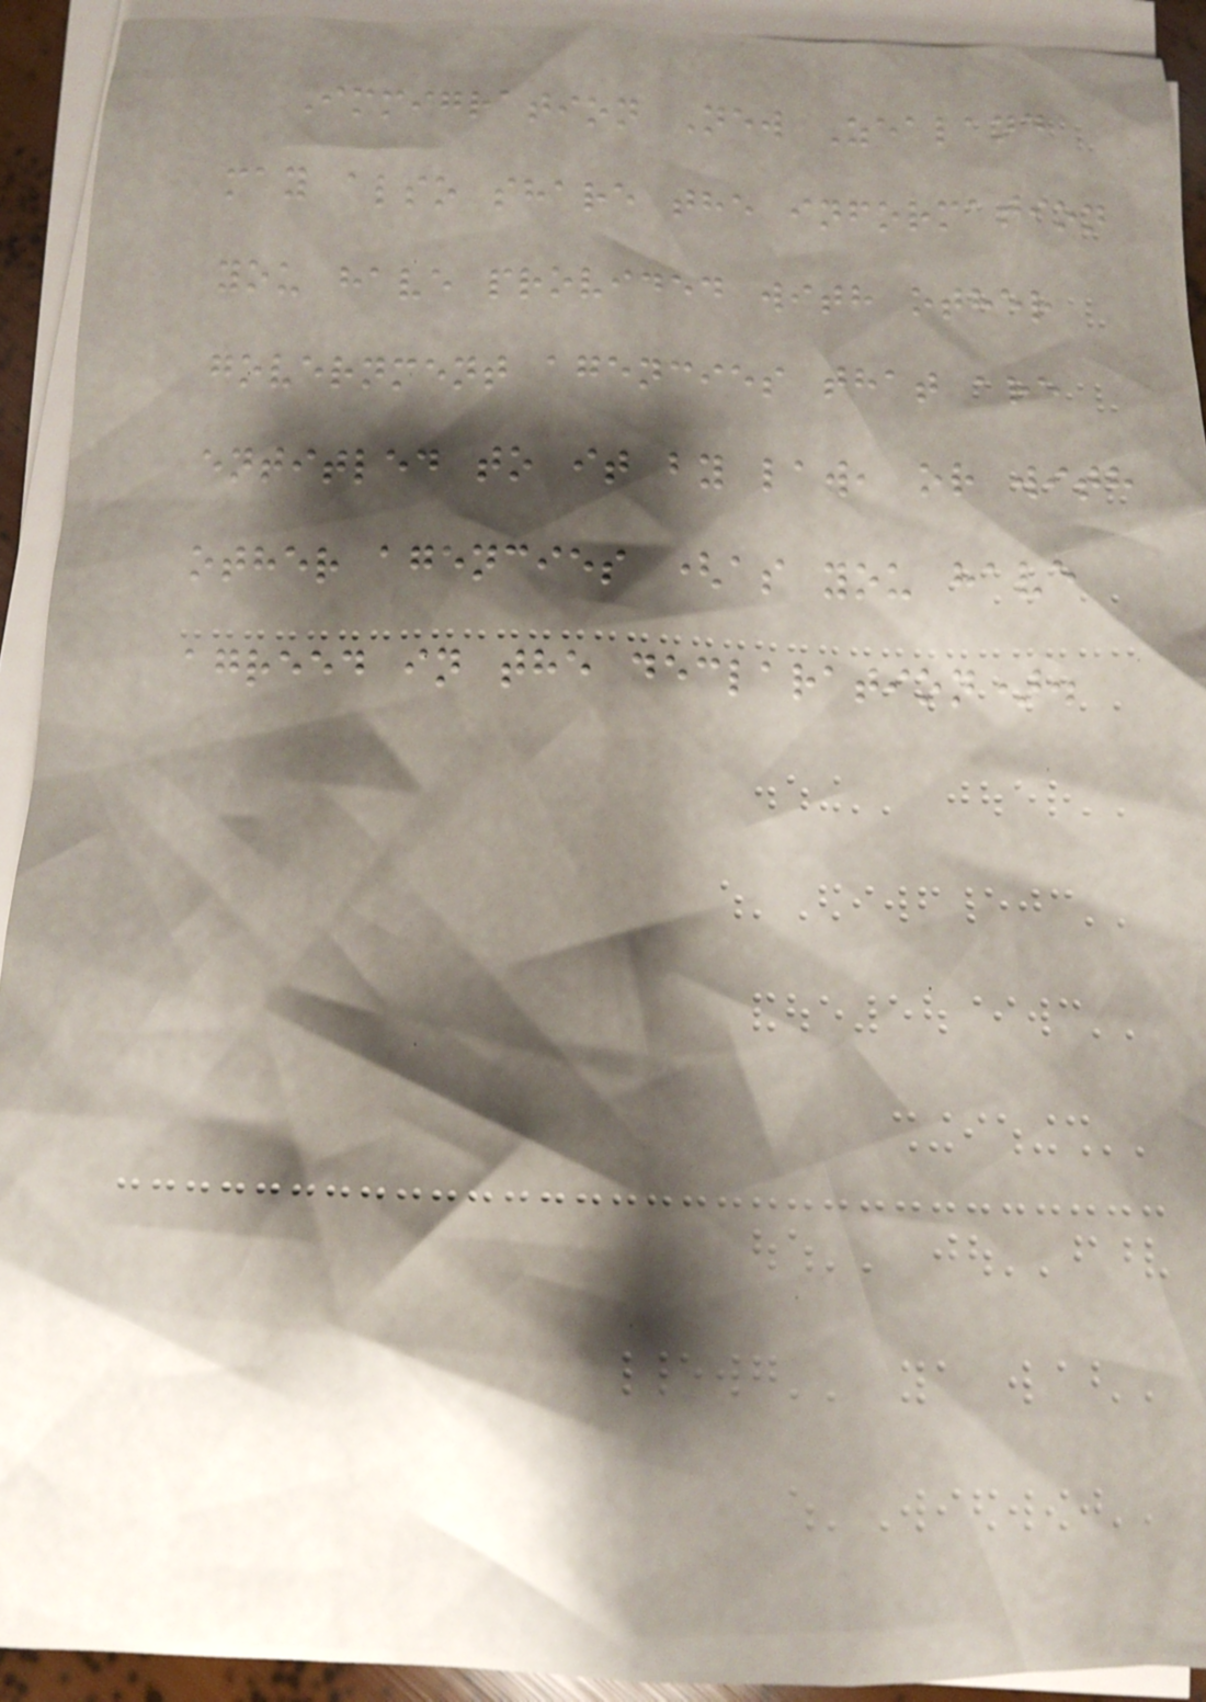Immigration New Zealand
may also share the information
you have provided with other
government agencies that are
entitled to it by law, or with
other agencies (as you have
agreed in the declaration).
